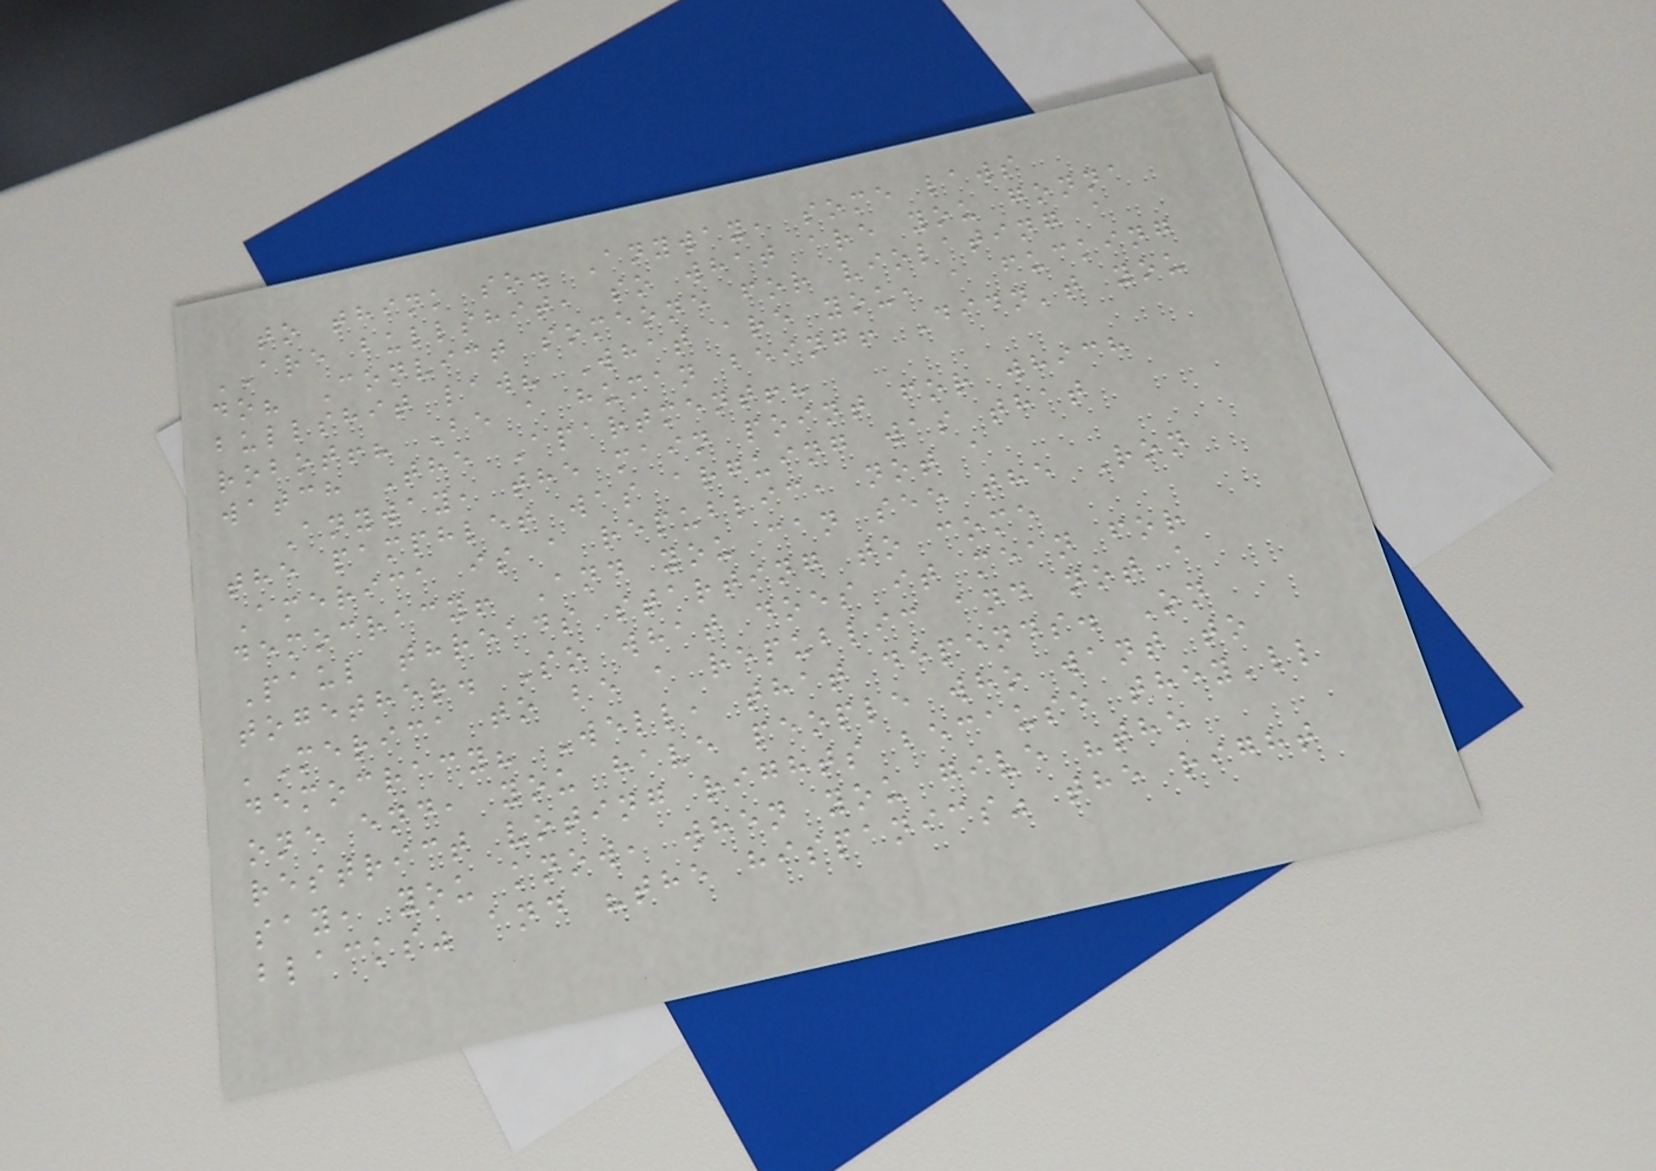to think so. Anyway, some laws
ARE bullshit, so what are you gonna
do? Convict someone for violating a
bullshit law? What are you, a fucking
robot!? Be a human being! Didn't you
watch The Apartment!?
Anyway, the main point for which
the pamphlet was arguing was that
America is a republic, not a
democracy! And you can see the Ron
Paul threads starting to come
together. So what does it mean for
'Merica to be a republic and not a
democracy? Well, that depends. On
one end, you have people who want to
restrict voting rights because they'll
say, you know, when you give "the
blacks" and "the hispanics" the right
